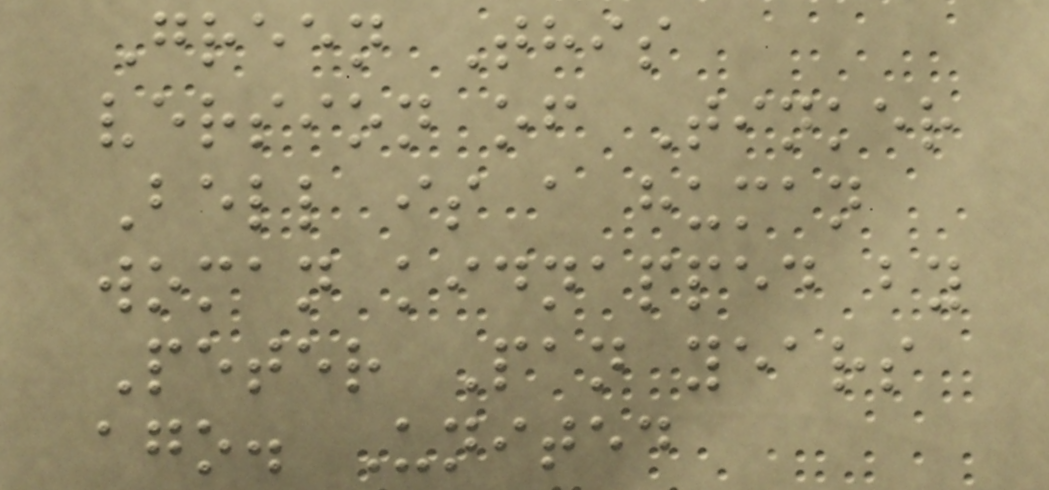Green This
version of Tinker
Bell is a human
woman kidnapped by
Peter Pan years
ago. United
